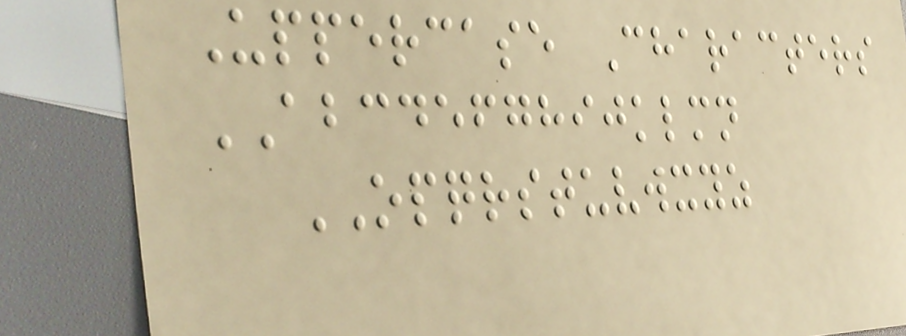Uppercase Characters
ABCDEFGHIJKLMN
OPQRSTUVWXYZ
